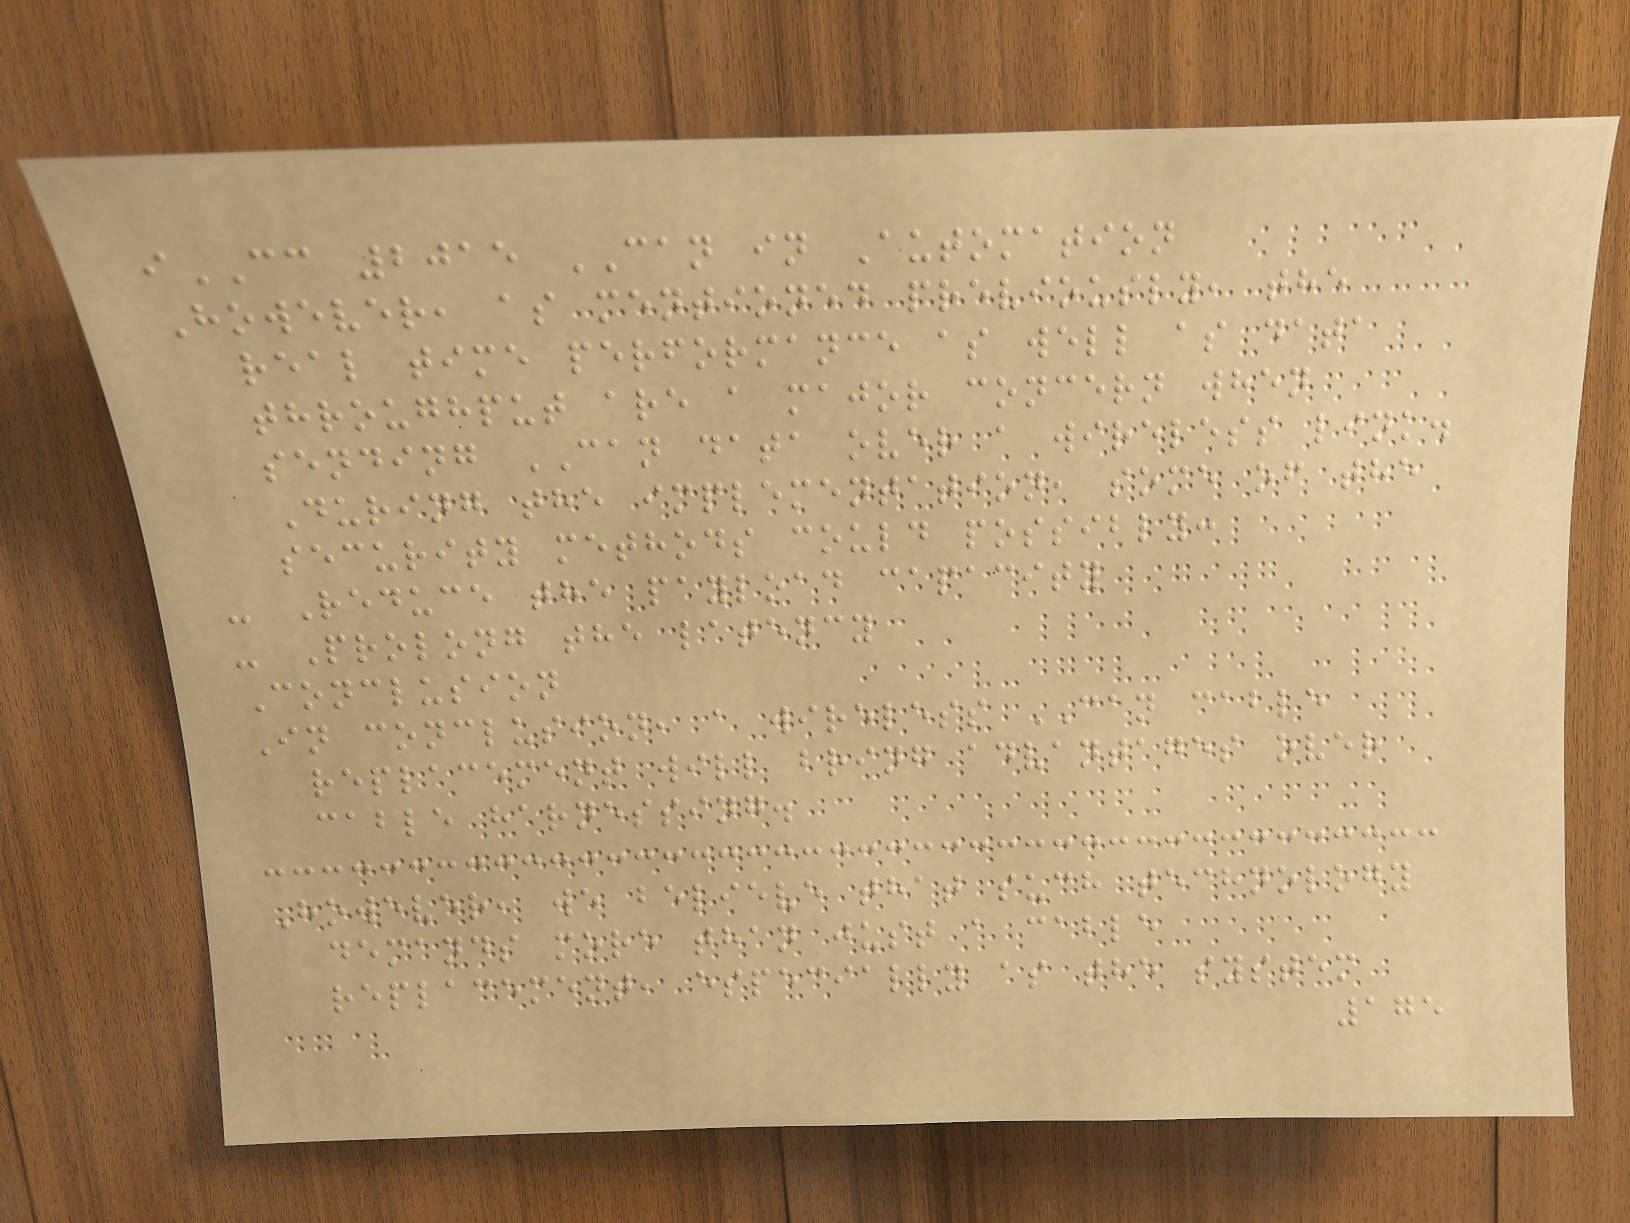iCC 2015 CAN in Automation
However, as mentioned previously, the
real time performance as well as data
throughput are a major concern when
sending CAN data over a wireless link.
During the implementation, some of the
security methods could possibly:
- Reduce the payload capacity
- Prolong the latency
Conclusion
In conclusion, a wireless CAN cable
replacement will bring advantages over
cable harnessing.
However, we believe that such technology
demands more than just a cable
replacement, especially as the system
175
